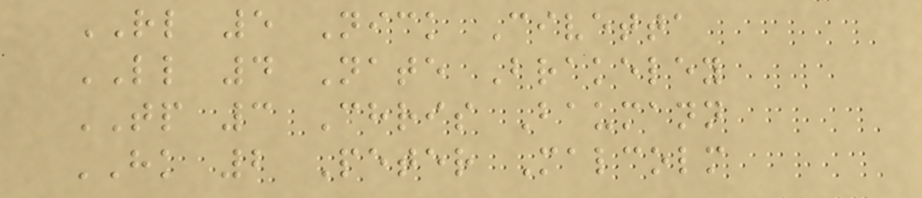RL 5 Nick Civetta
LL 4 Nate Brakeley
TP 3 Chris Baumann
HK 2 Peter Malcolm
